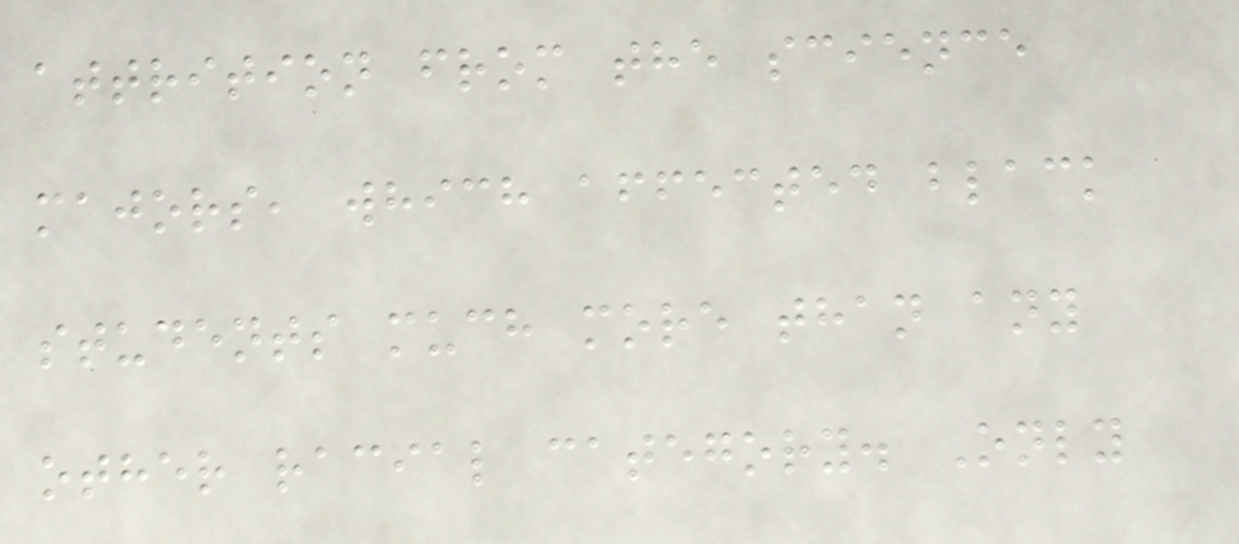attrition from the science
majors, which affected black
students much more than any
other racial category. Only
